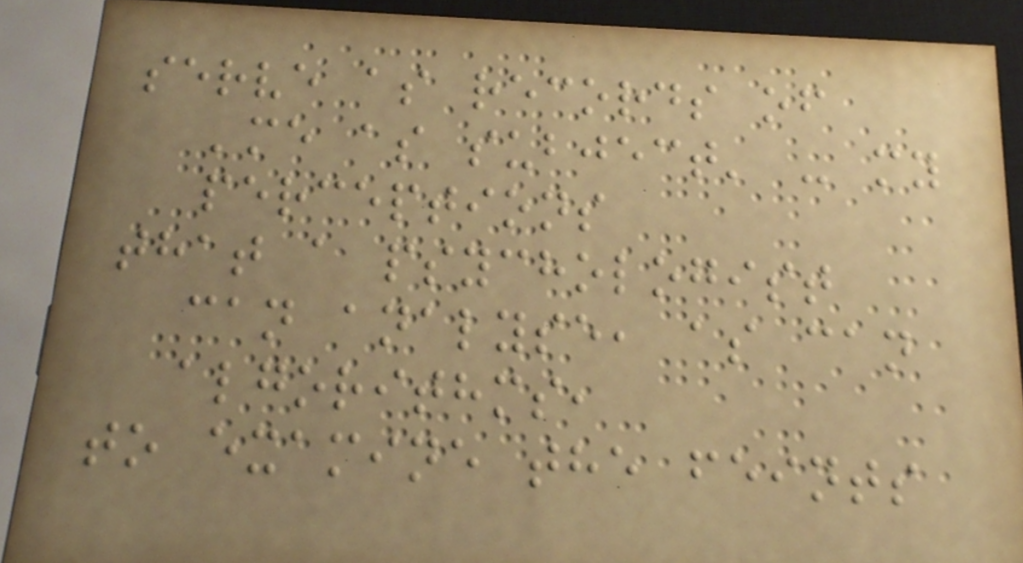serve as records of
'me as subject' - my
perceptions
that a psychologist
can analyse, as can
algorithms,
to examine the feints
